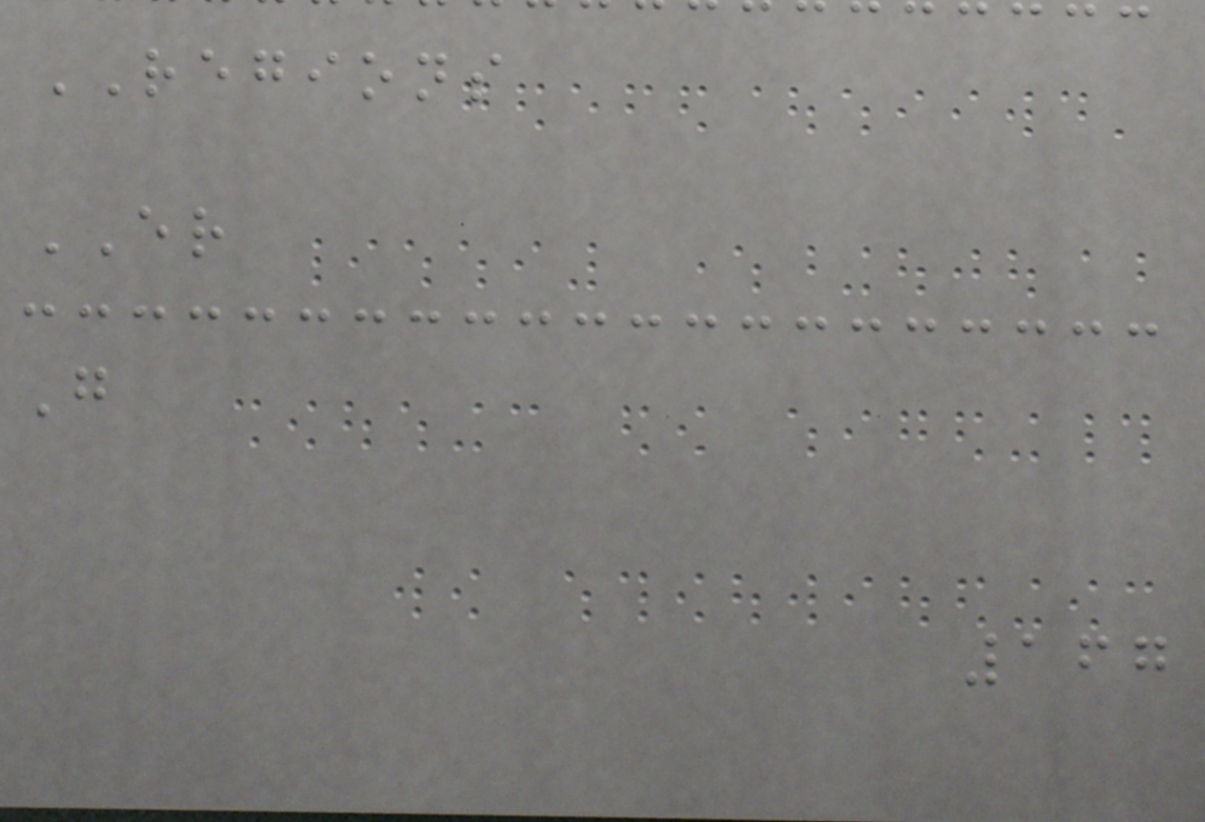REGIONS
ER
G
167
